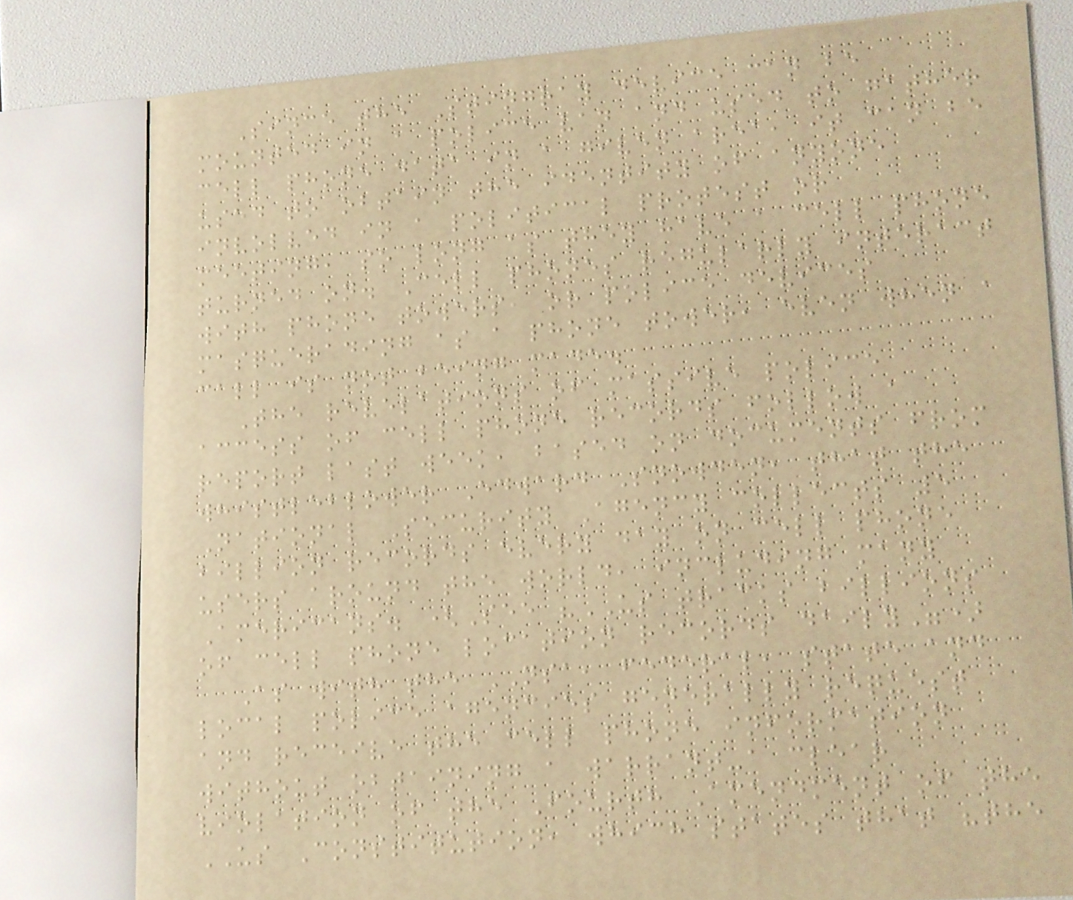Since the Stingray device can be
mounted in a police van and used to gather
cell phone data in a given area, it can be
used to obtain the identity of anyone
involved in a political protest or
meeting, so long as they have a cell phone
turned on. Cell phones regularly interact
with phone towers, or police devices
masquerading as a phone tower, even when a
call is not being made.
The revelations of massive police
access of cell phone records follow a
report last week, based on documents from
whistleblower Edward Snowden, that the
National Security Agency collects 5
billion records every day on cell phone
users around the world, including many
Americans. (See "US tracks billions
of cell phone location records daily")
As with the NSA, federal, state and
local police agencies generally request
and receive the cell phone information
without obtaining a warrant-a clear
violation of the Fourth Amendment of the
US Constitution, which states that "the
